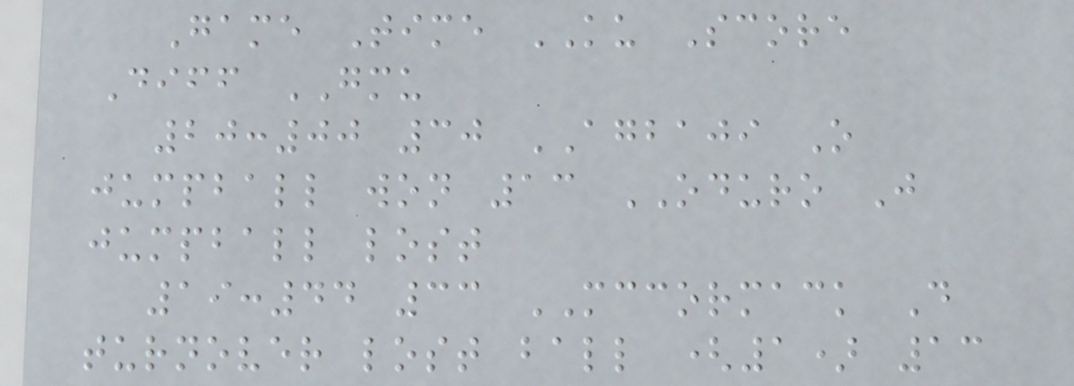Game Time KU Score
Diff GMU
20:00 30 AGBAJI O
jumpball won 13 ODURO J
jumpball lost
19:44 33 MCCORMACK D
turnover lost ball (1) 13
